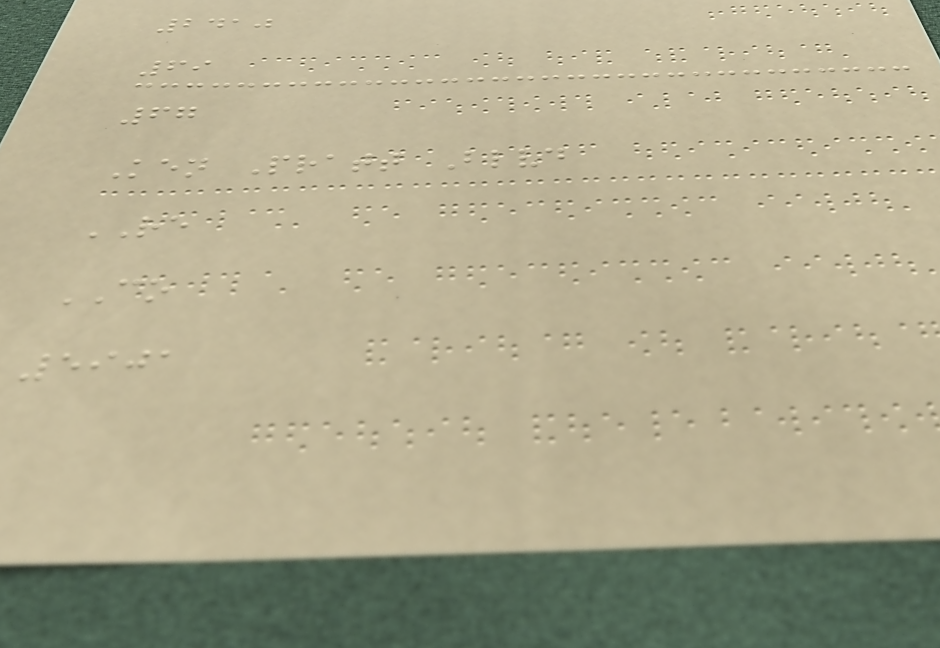2410
69
67
Ken Pratt Blvd
RE
CO
5901
